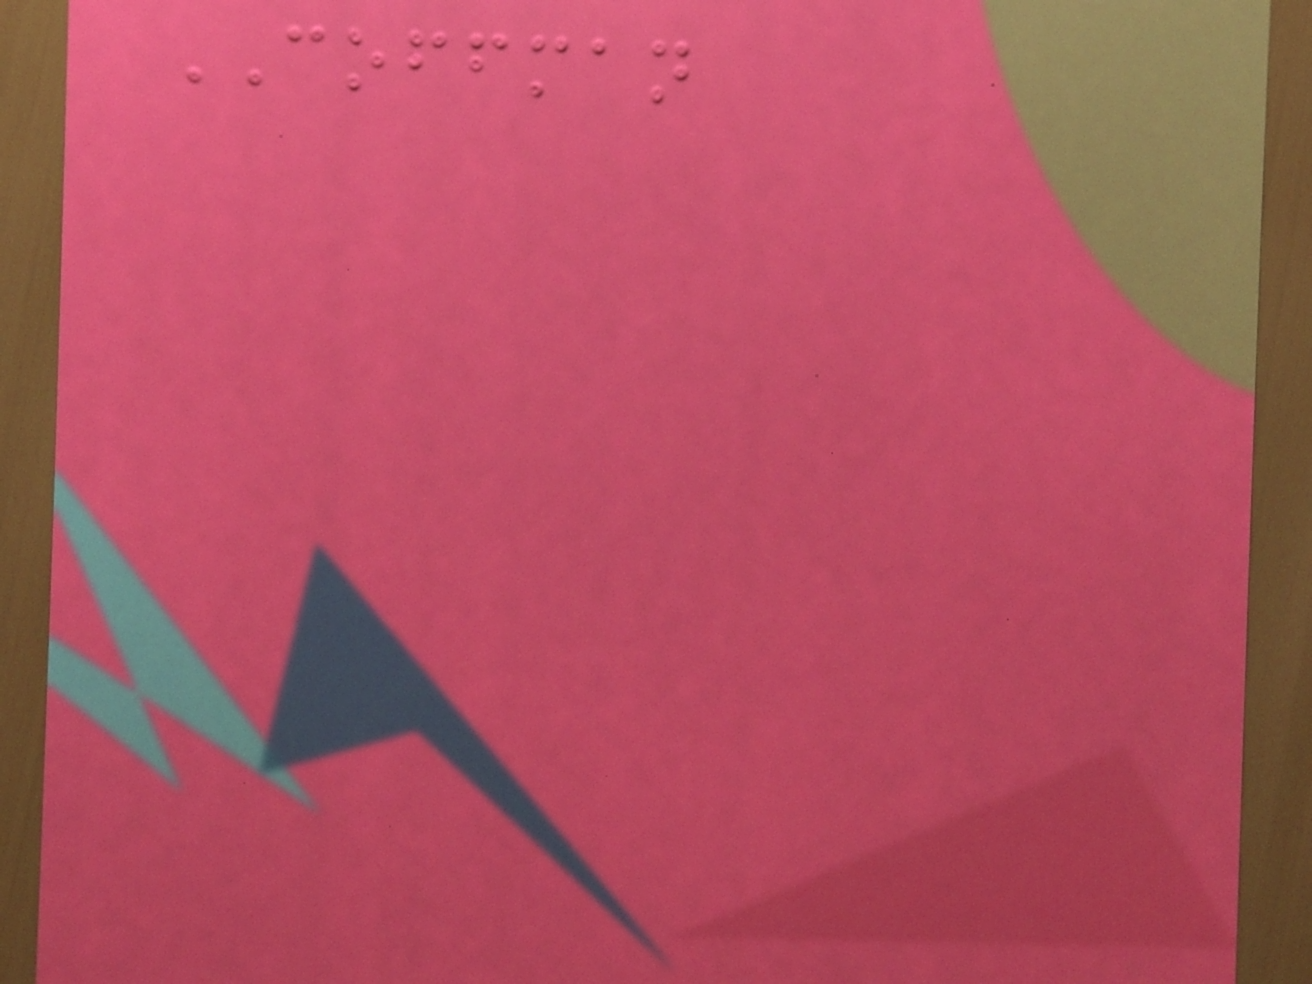COFFMAN
